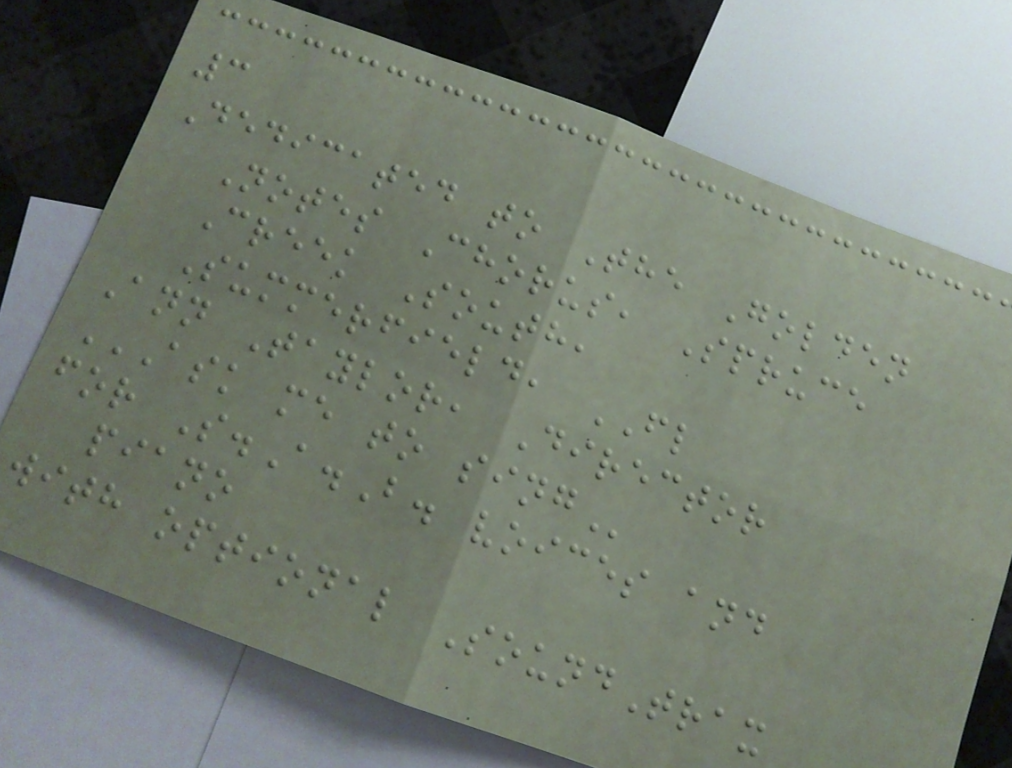3
Dedicated to The Golden
Notes Chorus, Spruce
Creek South,
Summerfield, FL
Ann Taylor, Director
ASK ME TO SING
for S.A.B. voices and
piano
with optional SoundTrax
